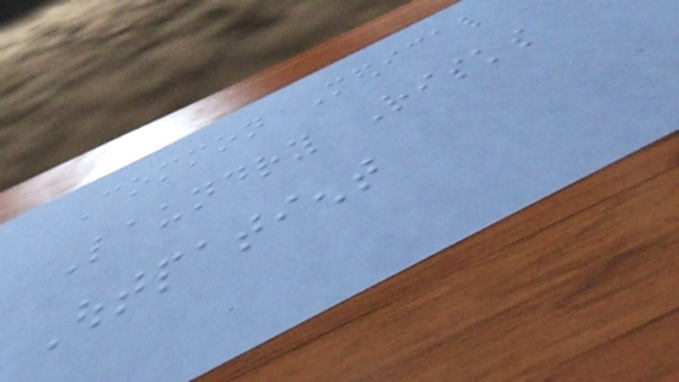Common Medical
Laundry Risks
Outpatient
